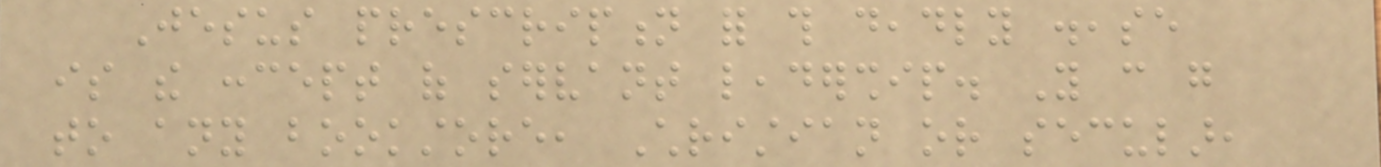Jesus prescription for this deadly disease
is the concept of servant leadership. You can go
to any bookstore, Christian or secular,
